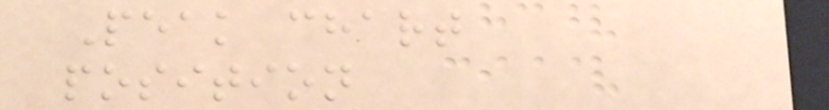Peak chart
position
